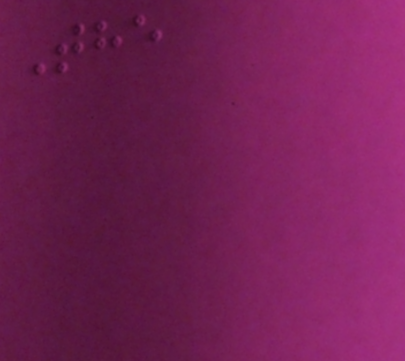The
